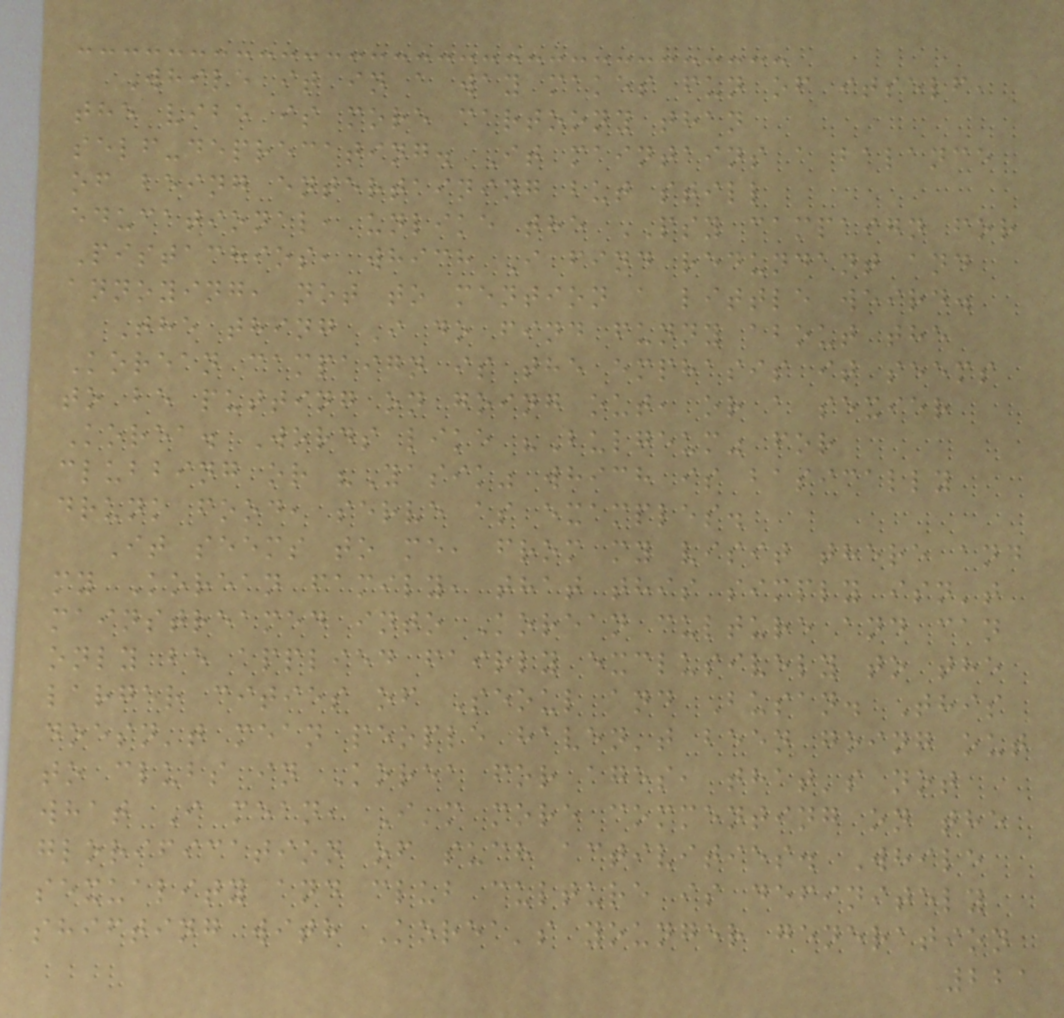While it in a way makes fun of itself,
the vibe is more cartoony than
self-deprecating. It maintains a balance
of being entertaining but still
educational, unlike the PSY campaign for
Pistachios, which I find redundant and
annoying, not to mention a little weird.
The thing I do find funny about the
Korean campaign is the emphasis it seems
to be putting on going out, or a sexier
Korea. Words like "Bulgeum" for
clubbing or "Yasik" which is basically
drunk food, serve as examples.
It seems to me, from my visit there and
my Korean family, that this simply isn't
mainstreamed into Korean culture and can
only be applied fairly exclusively to the
larger cities of Seoul and Busan. This
doesn't mean people haven't been going out
to clubs in Korea for ages, that's not
what I mean, I'm more commenting on the
glorification of such activities. While
sexuality and club culture is definitely
shifting with Korea's younger generation
221
